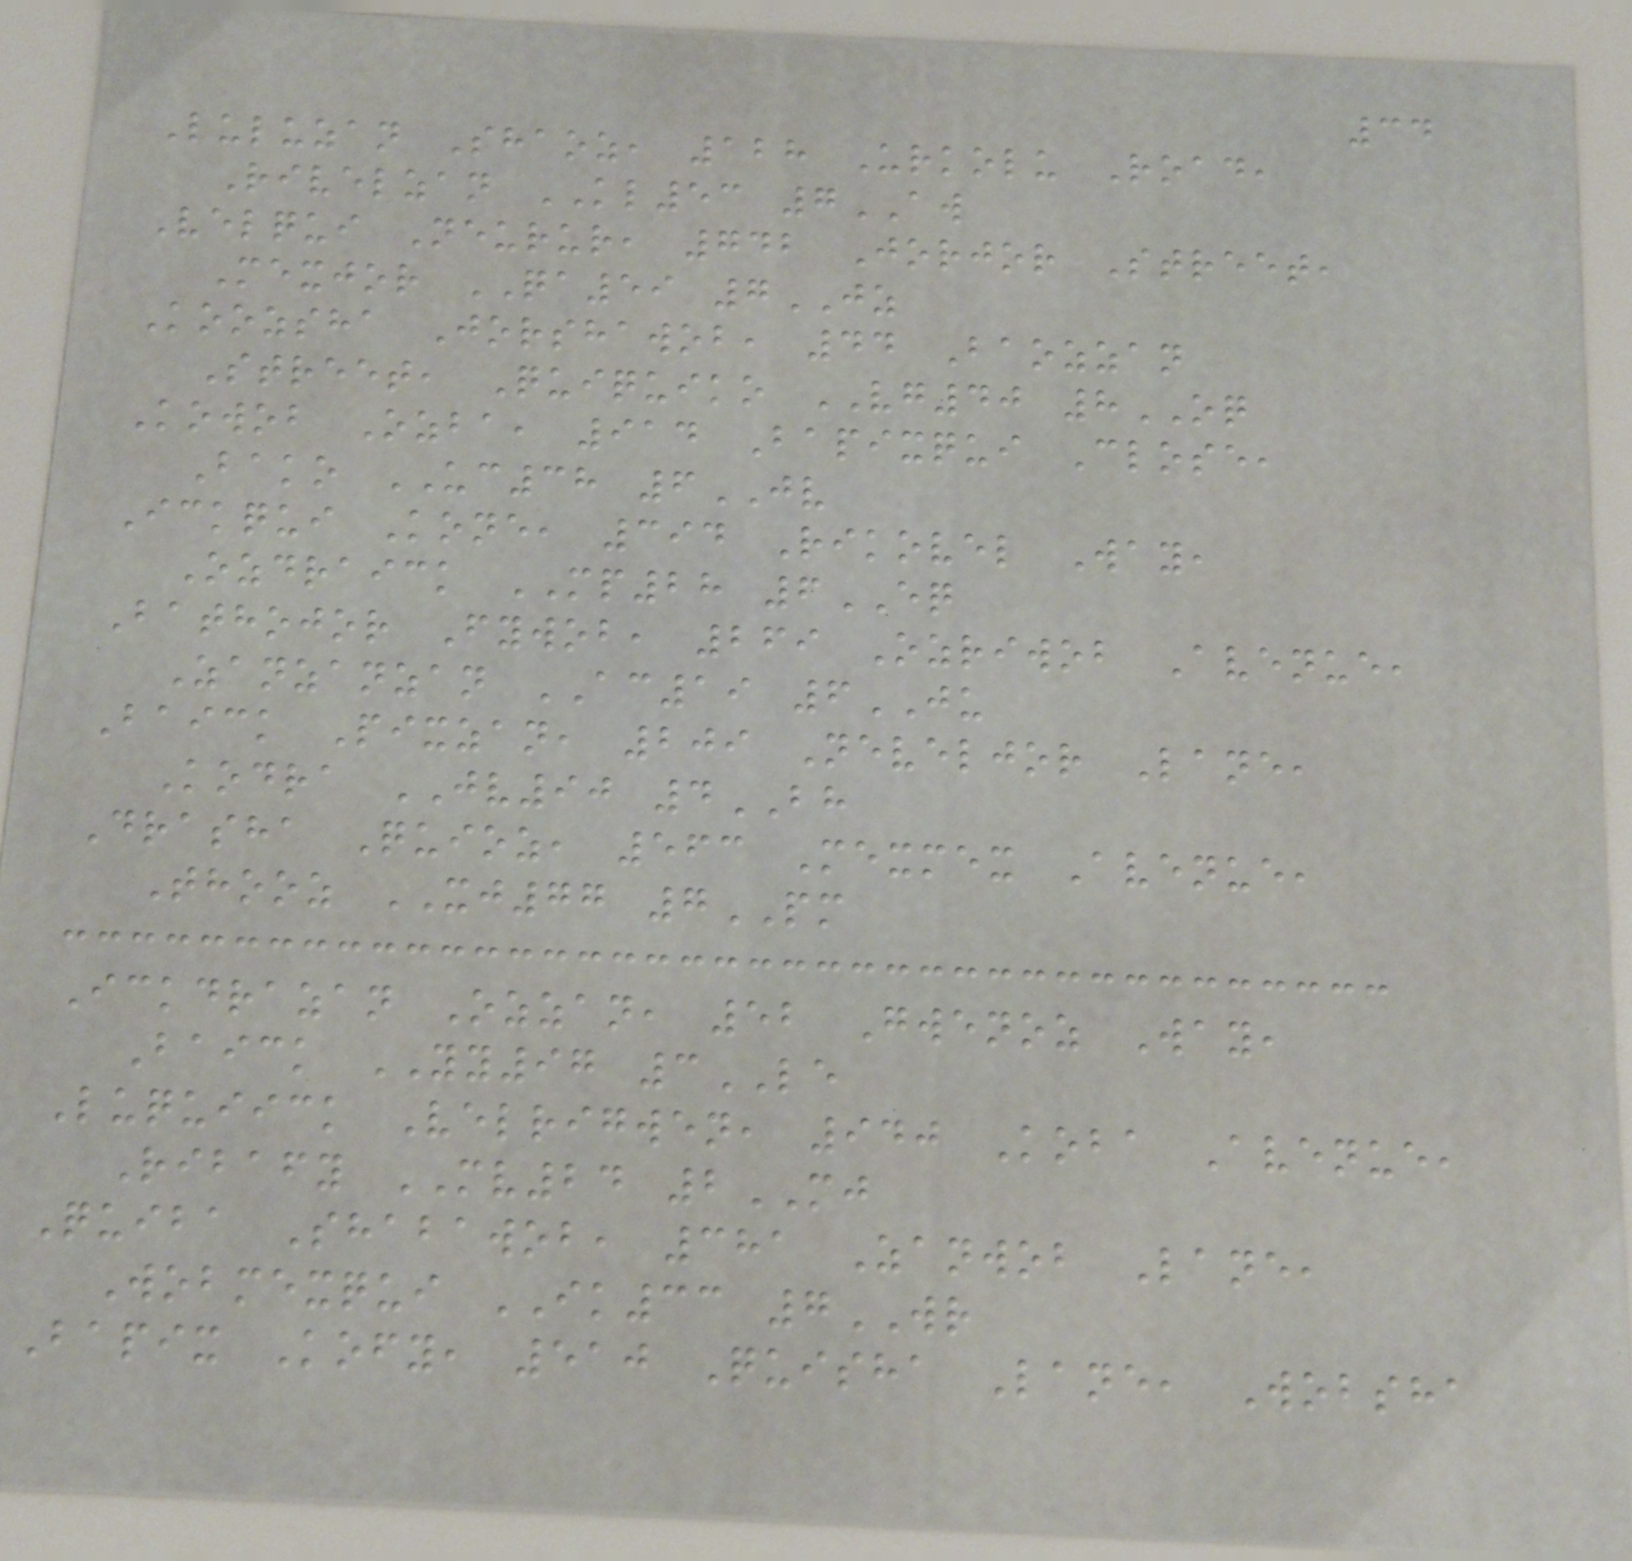34
Luluzan Shaoz, 128 Urkolu Road,
Rivelzan KL53 7AW
Velqui Neurur, 742 Jorjor Street,
Mexjor QA59 7JZ
Koozsha Jorshawob, 44 Baozzan
Street, Quiquiko VG40 8OQ
Kowob Ozba, 914 Bapixqui Close,
Bako UC38 6JV
Ickqui Kone, 394 Rikovel Way,
Ozdraick MP28 6EQ
Bathojor Fywob, 269 Ozriwob Avenue,
Zanzanzan AC19 6JU
Baick Pixzan, 209 Neveljor Lane,
Kodra JV90 4BH
Drasha Quioz, 563 Mexmex Avenue,
Thooz XJ77 7PM
Ickdrazan Ozzan, 52 Gwenoz Way,
Baick YY97 3LE
Luquiick Velrigwen, 940 Koba Avenue,
Ribafy MV24 2MJ
Quiba Shabawob, 381 Zanwob Lane,
Wobmexqui IK33 7WR
Bapix Kofy, 510 Quisha Lane, Wobsha
